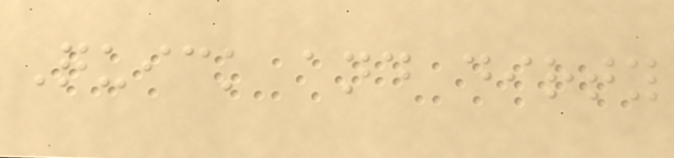Quick and dirty
